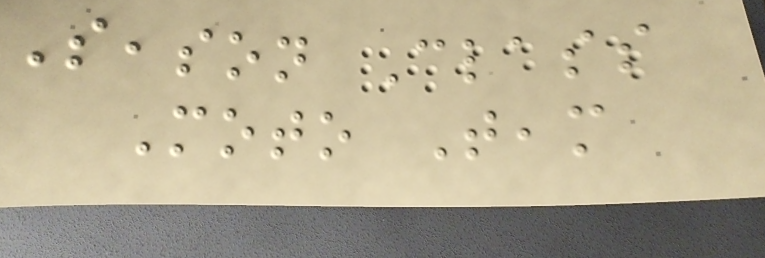Season Class
Moto Team
